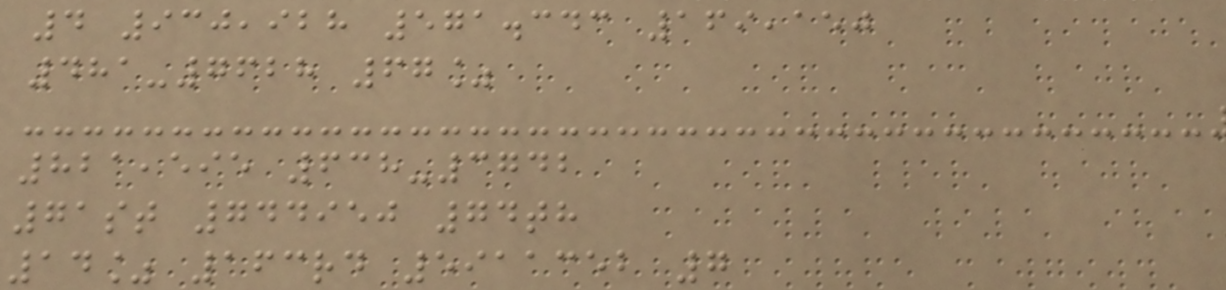4 930,928 571.343 169,150
481-7628 67%
821,595 638-3742
71st 744950 74th
14% 163rd 5911352 7
